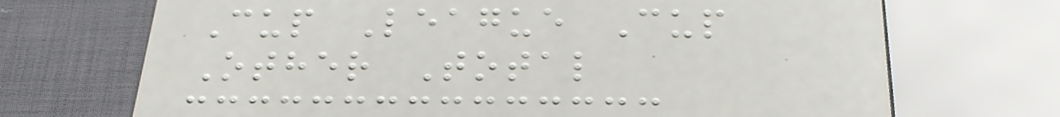Cup League Cup
Other Total
